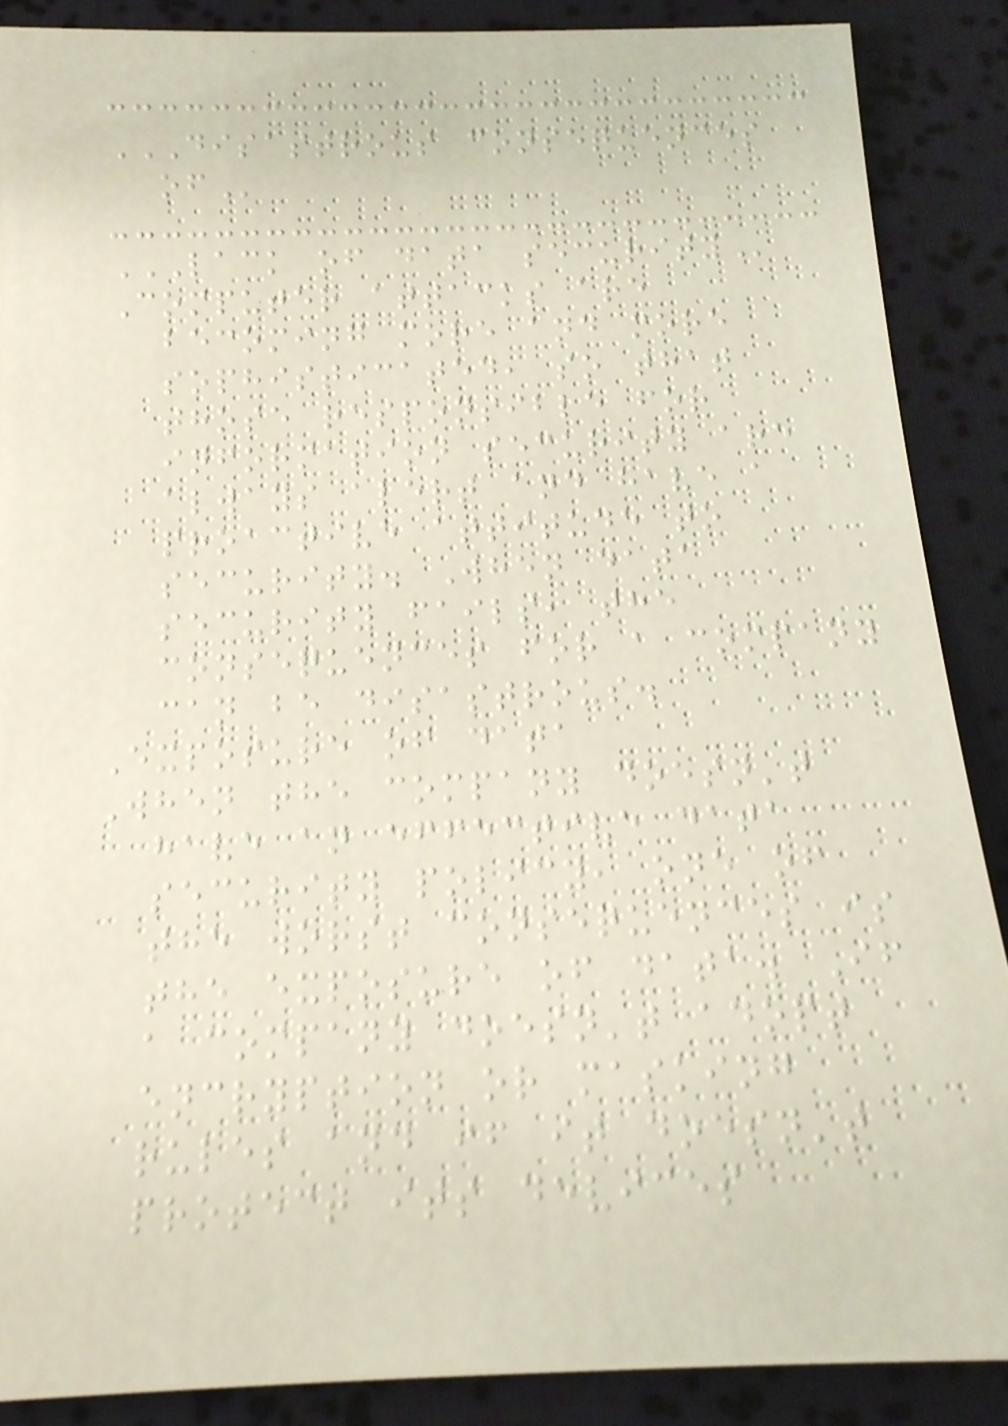DISASTROUS CONSEQUENCES
OF
LACK OF DATA SECURITY
Computer attacks are
becoming more and more
sophisticated, so that
those responsible for
information security are
always alert and have a
proactive attitude to
security. When data
security fails, the
consequences for a company
can be disastrous.
Exposure of data
When the company doesn't
have an effective data
security policy, one of
the worst consequences is
the exposure of data. If
a company doesn't adopt
encryption or masking
rules and if it doesn't
protect its devices
